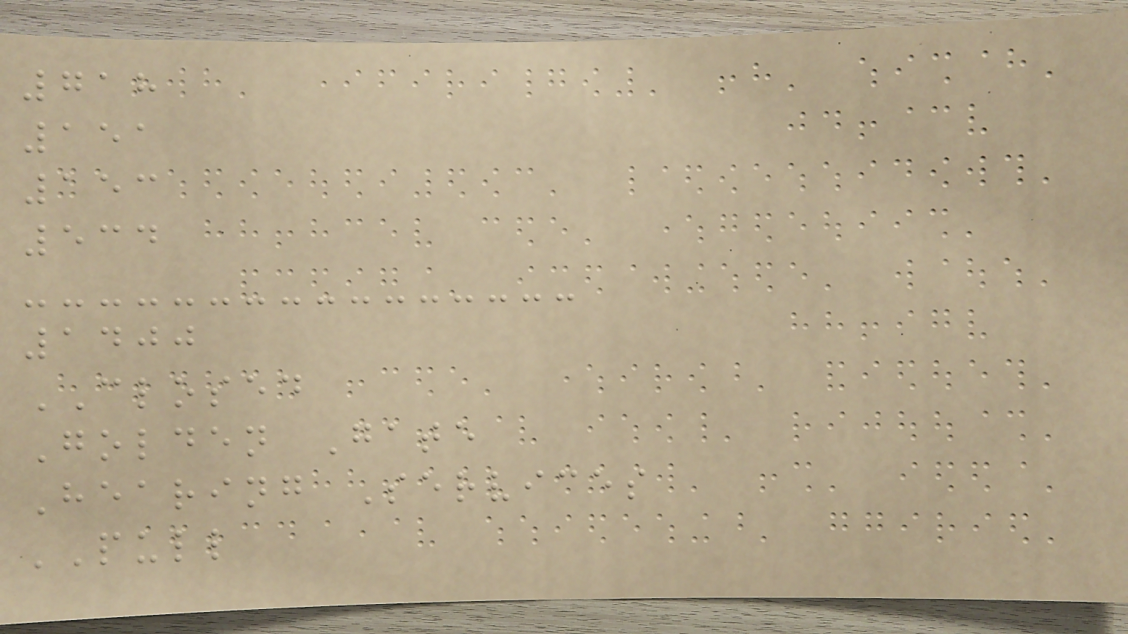718
151
153
534
1400
CLOSED
Golden Gate
Hearing Services
PULL
